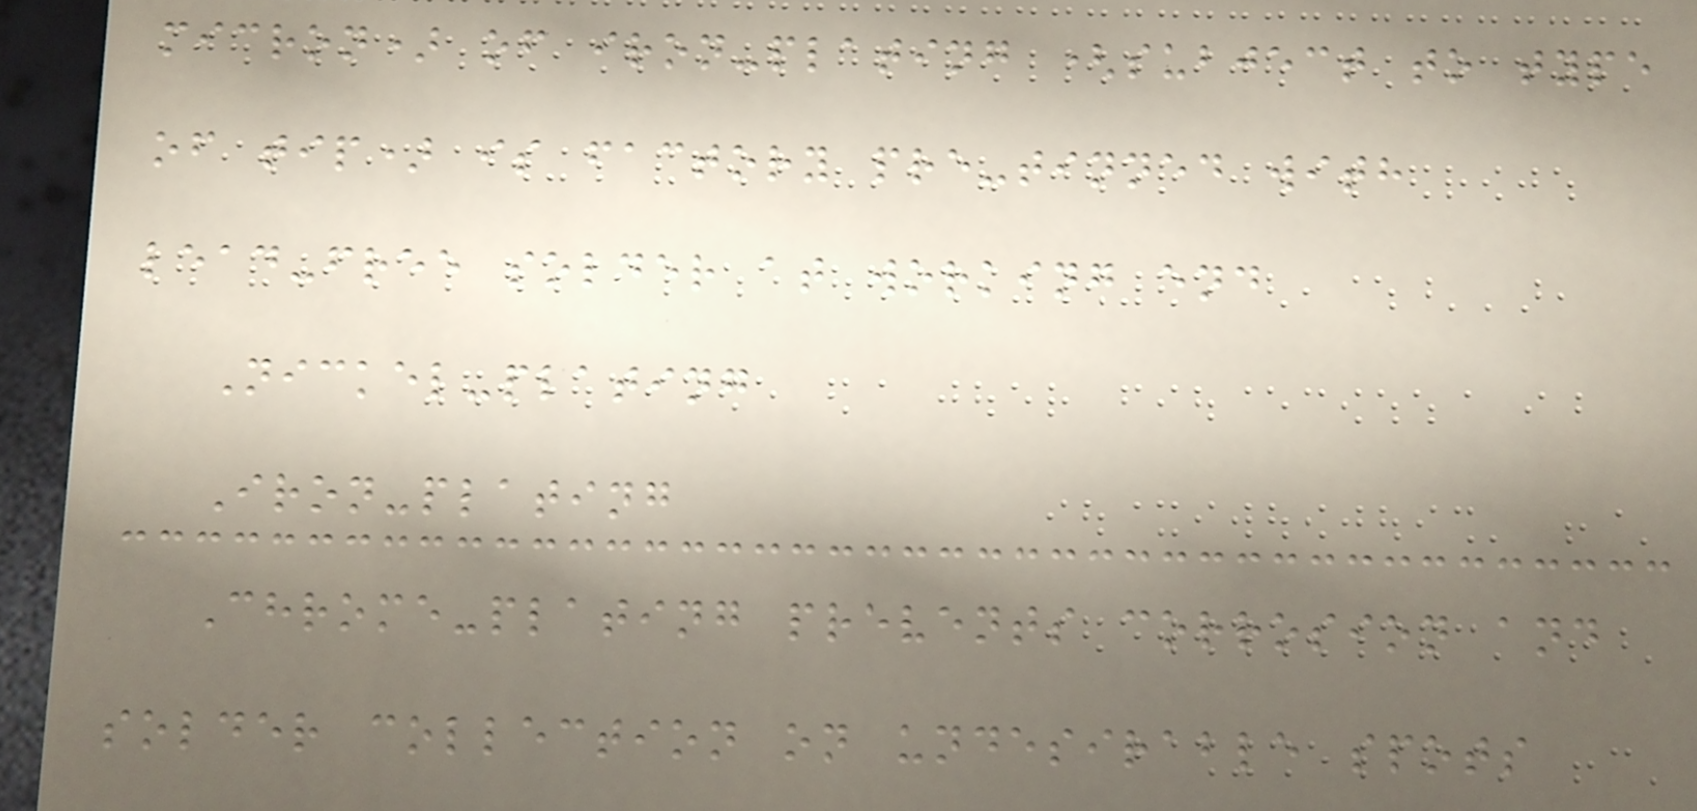micron) of iron-plating (subject to type
of tip) is factory pre-tinned with
lead-free solder at working end
Nickel-plating
Iron-plating
Chrome-plating prevents corrosion and
solder collection on undesirable spots
